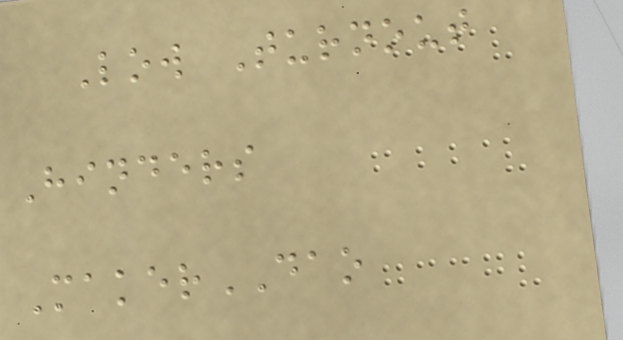Low Turnout
Hinders
MakerDAO
